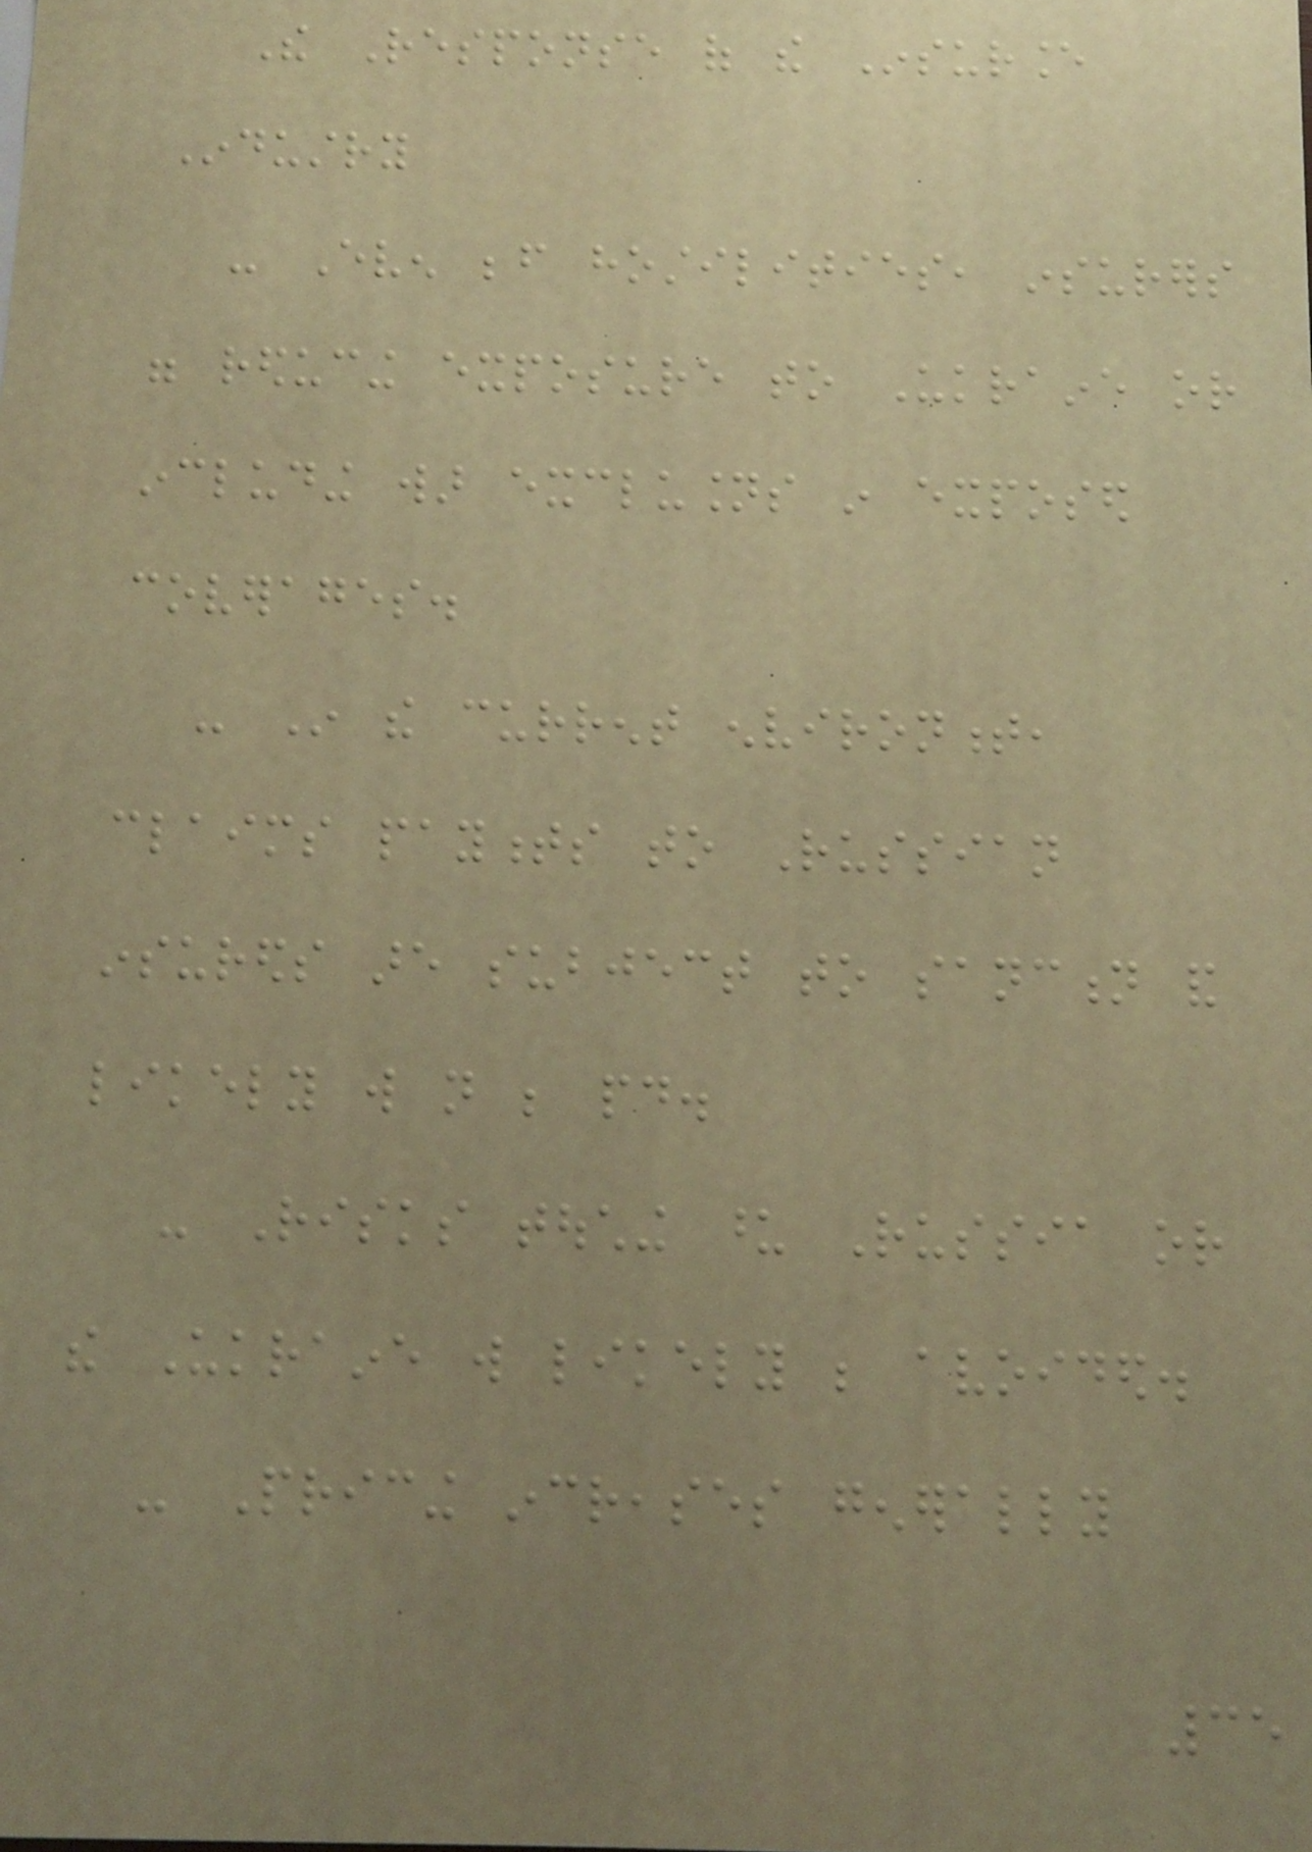The Response of the Insurance
Industry
- Even before hostilities, insurers
were reducing exposure to Ukraine or
including war exclusions in exposed
coverages.
- In the current environment,
claims payments to Russian
insureds are subject to sanction and
likely will not be paid.
- Risks touching upon Russia or
the Ukraine will likely be avoided.
- Pricing increases generally
35
